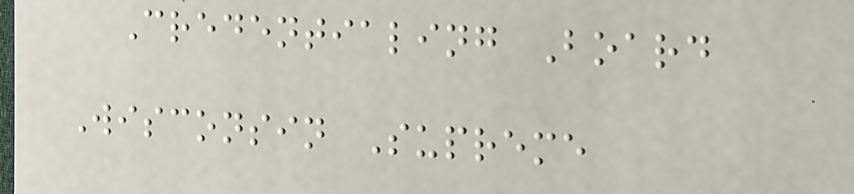Credentialing Board
Wisconsin Supreme
